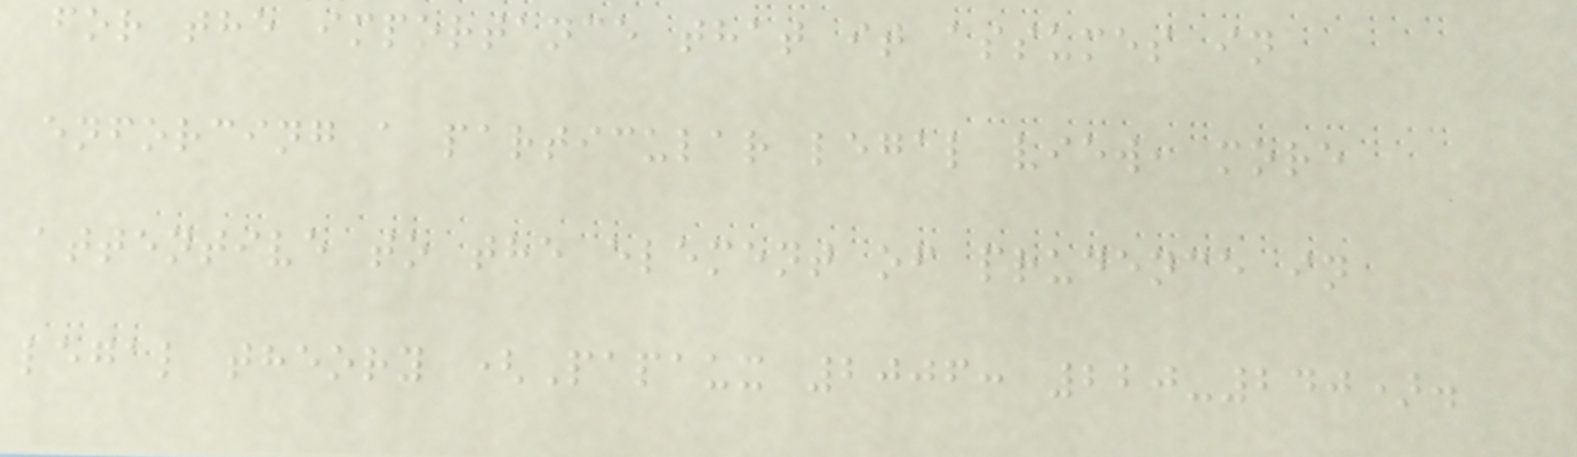for the importance that it assumes in
enforcing a particular legal view, more
attentive to the element of prudence in
legal theory (Papaux 2006: 220-240).
